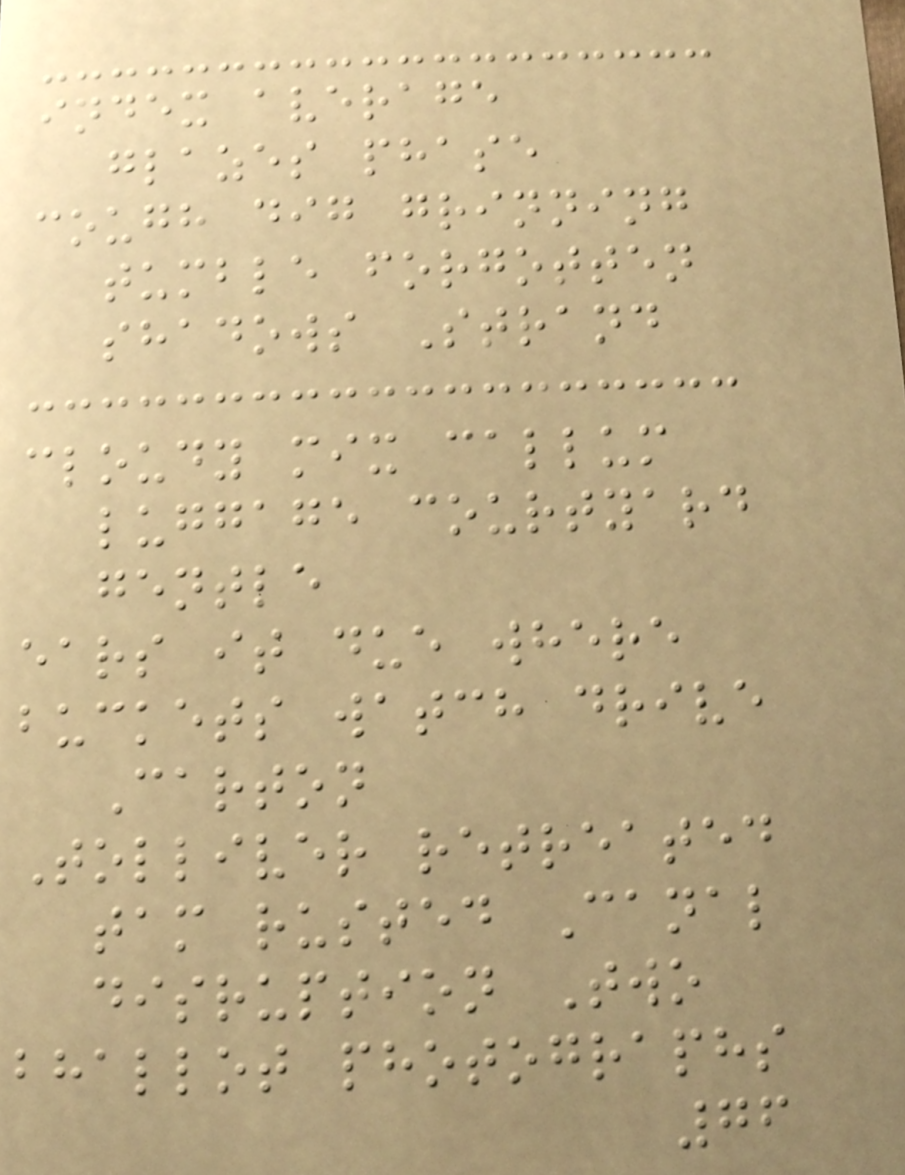index average
glazes phase
cough dig grinning
tumble forgotten
shadows Strand
cloudy mix callum
luggage courtyard
gentle
ears it due where
buckets watch drive
Carton
Tolliver retreated
tam rusted Canal
disruption Two
bhallot photographs
76
